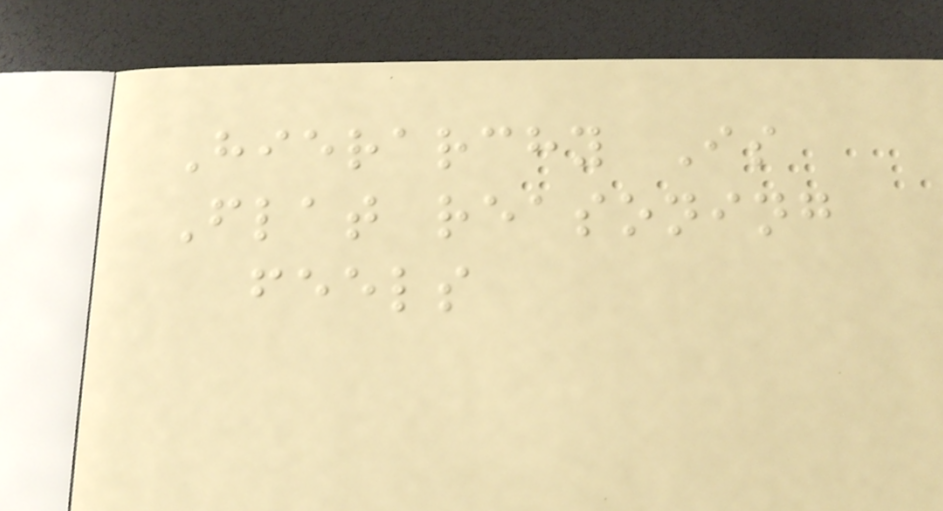Hierarchy Is
Flat reasoning
feels
